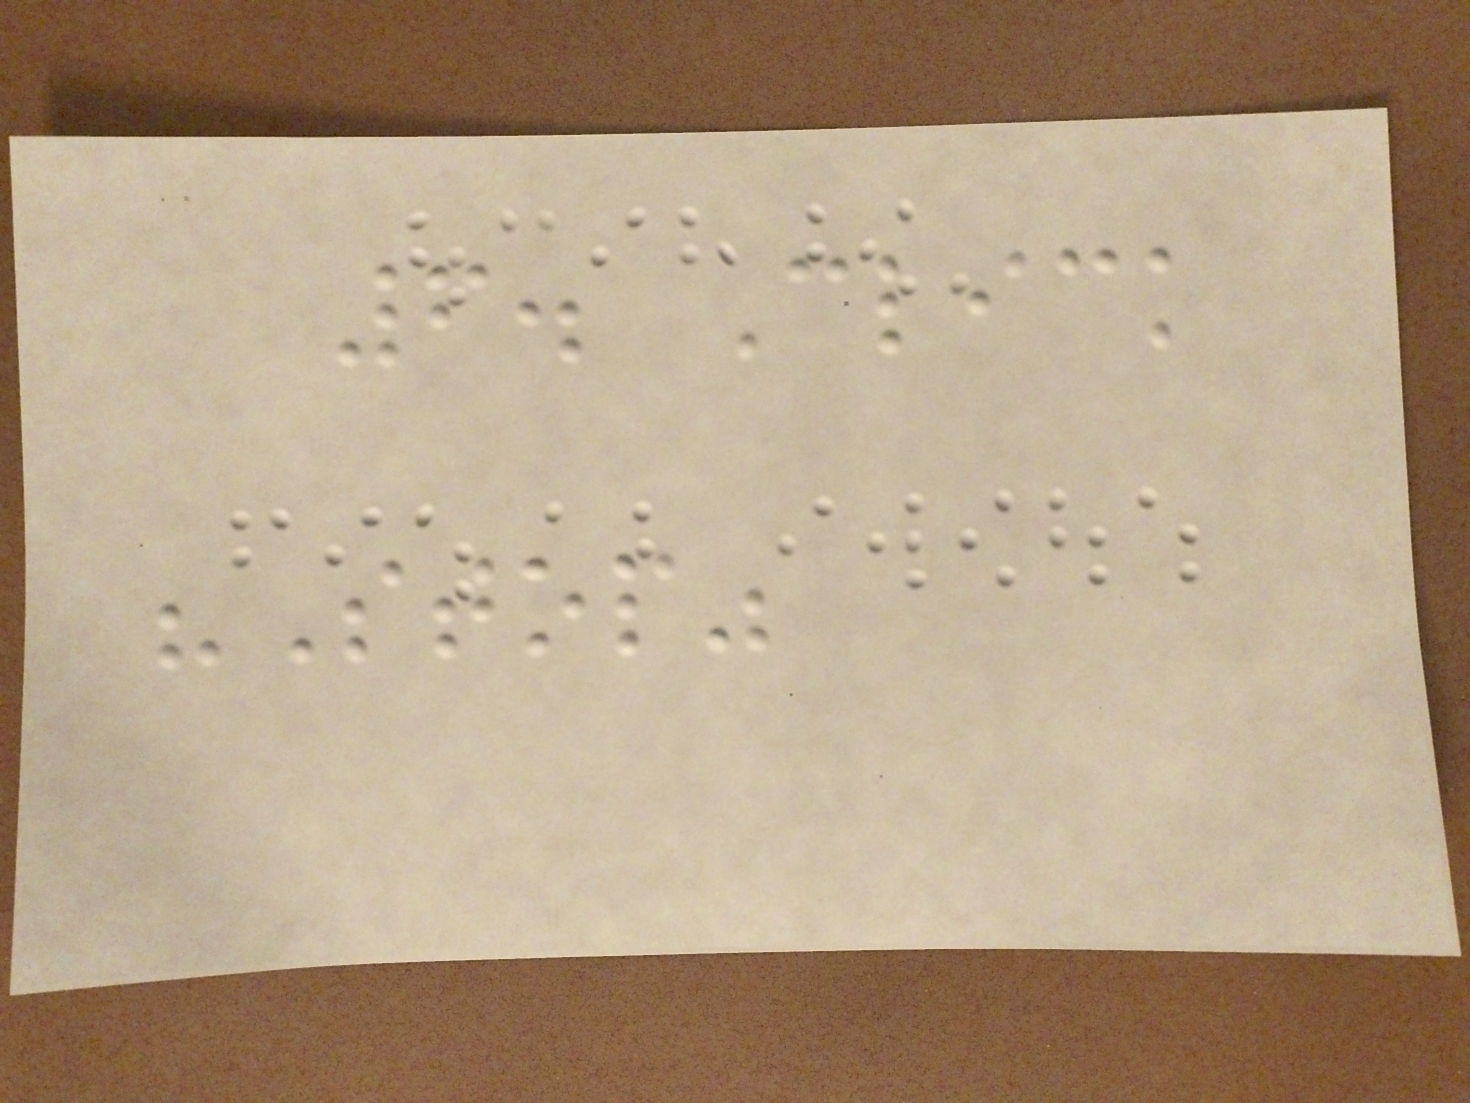6. Click
"Stop"
